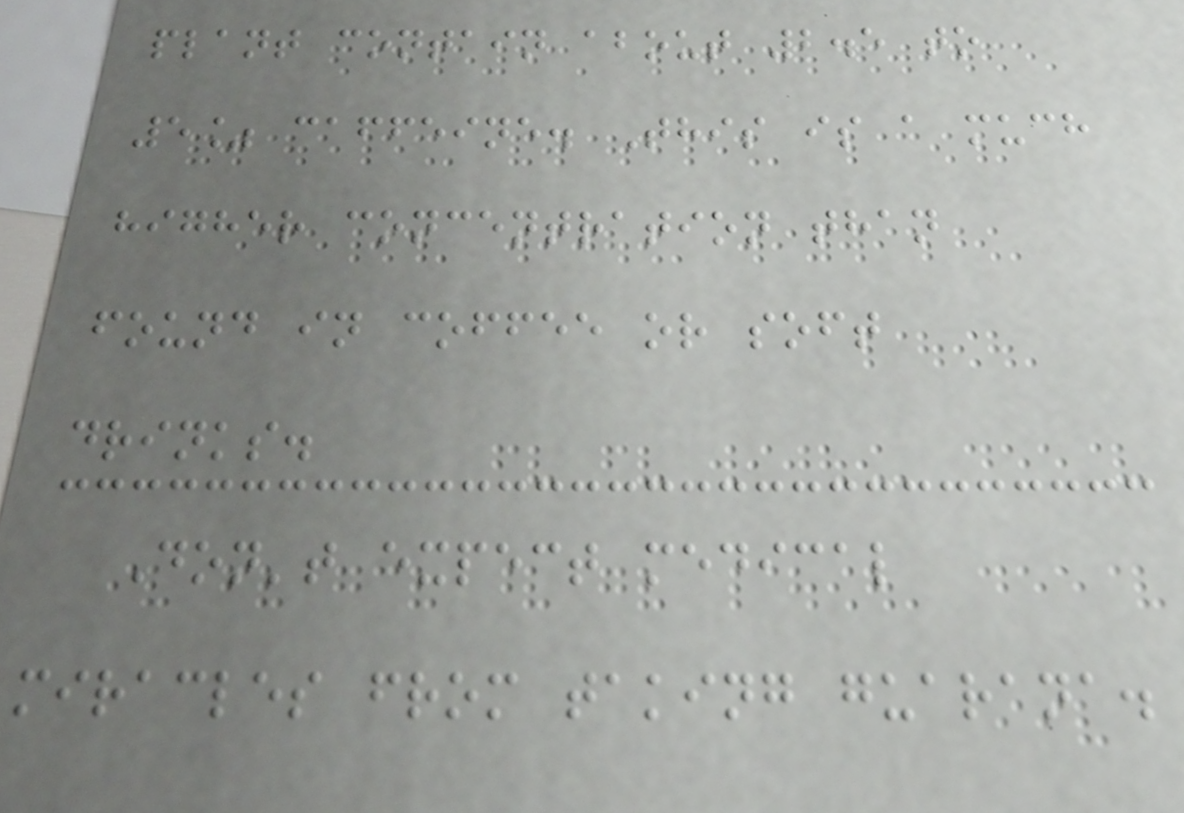plant contain about 2.5 to
5% caffeine. This is a much
higher concentration than
found in coffee or soft
drinks.
Don't expect medical
miracles from taking guarana.
